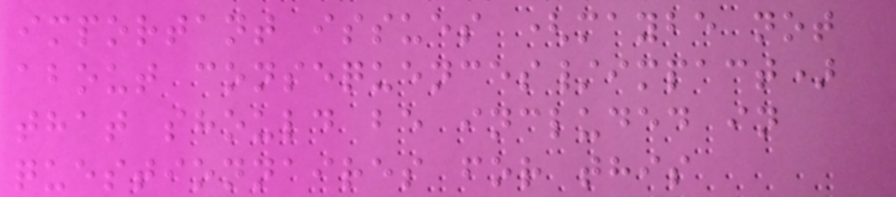important issues (maybe not
about consequences/impact)
that should be included in
questionnaires for this
